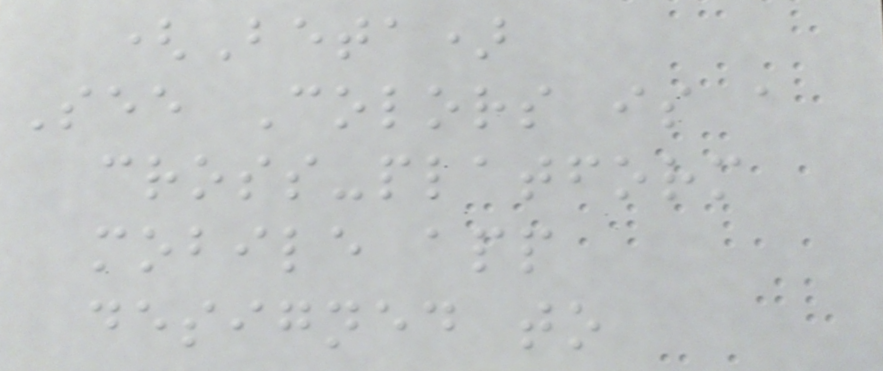(Beta)
See Colors is a
cross-platform
mobile app
designed to
